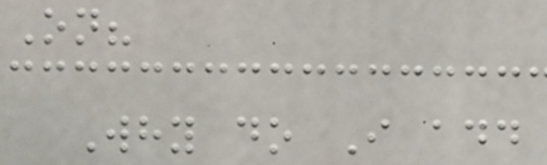On?
Why do I add
